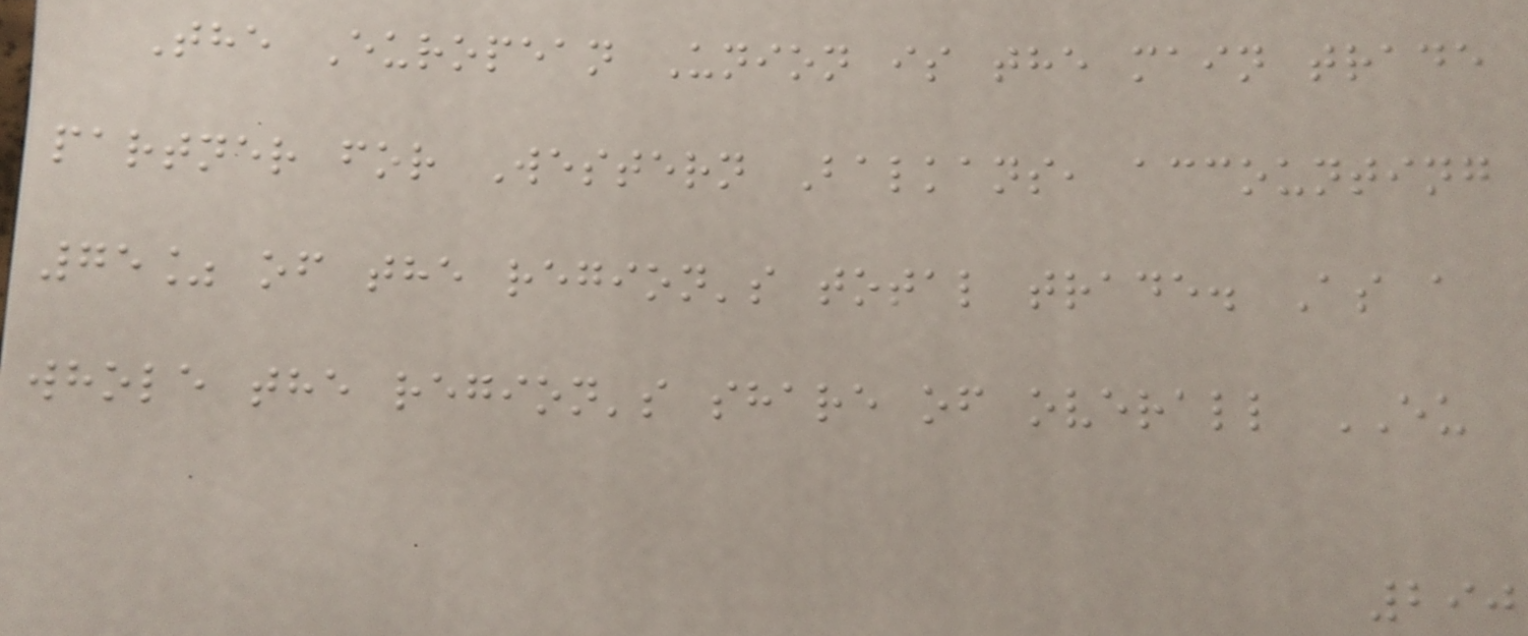The European Union is the main trade
partner for Western Balkans, accounting
75% of the region's total trade. As a
whole the region's share of overall EU
290
